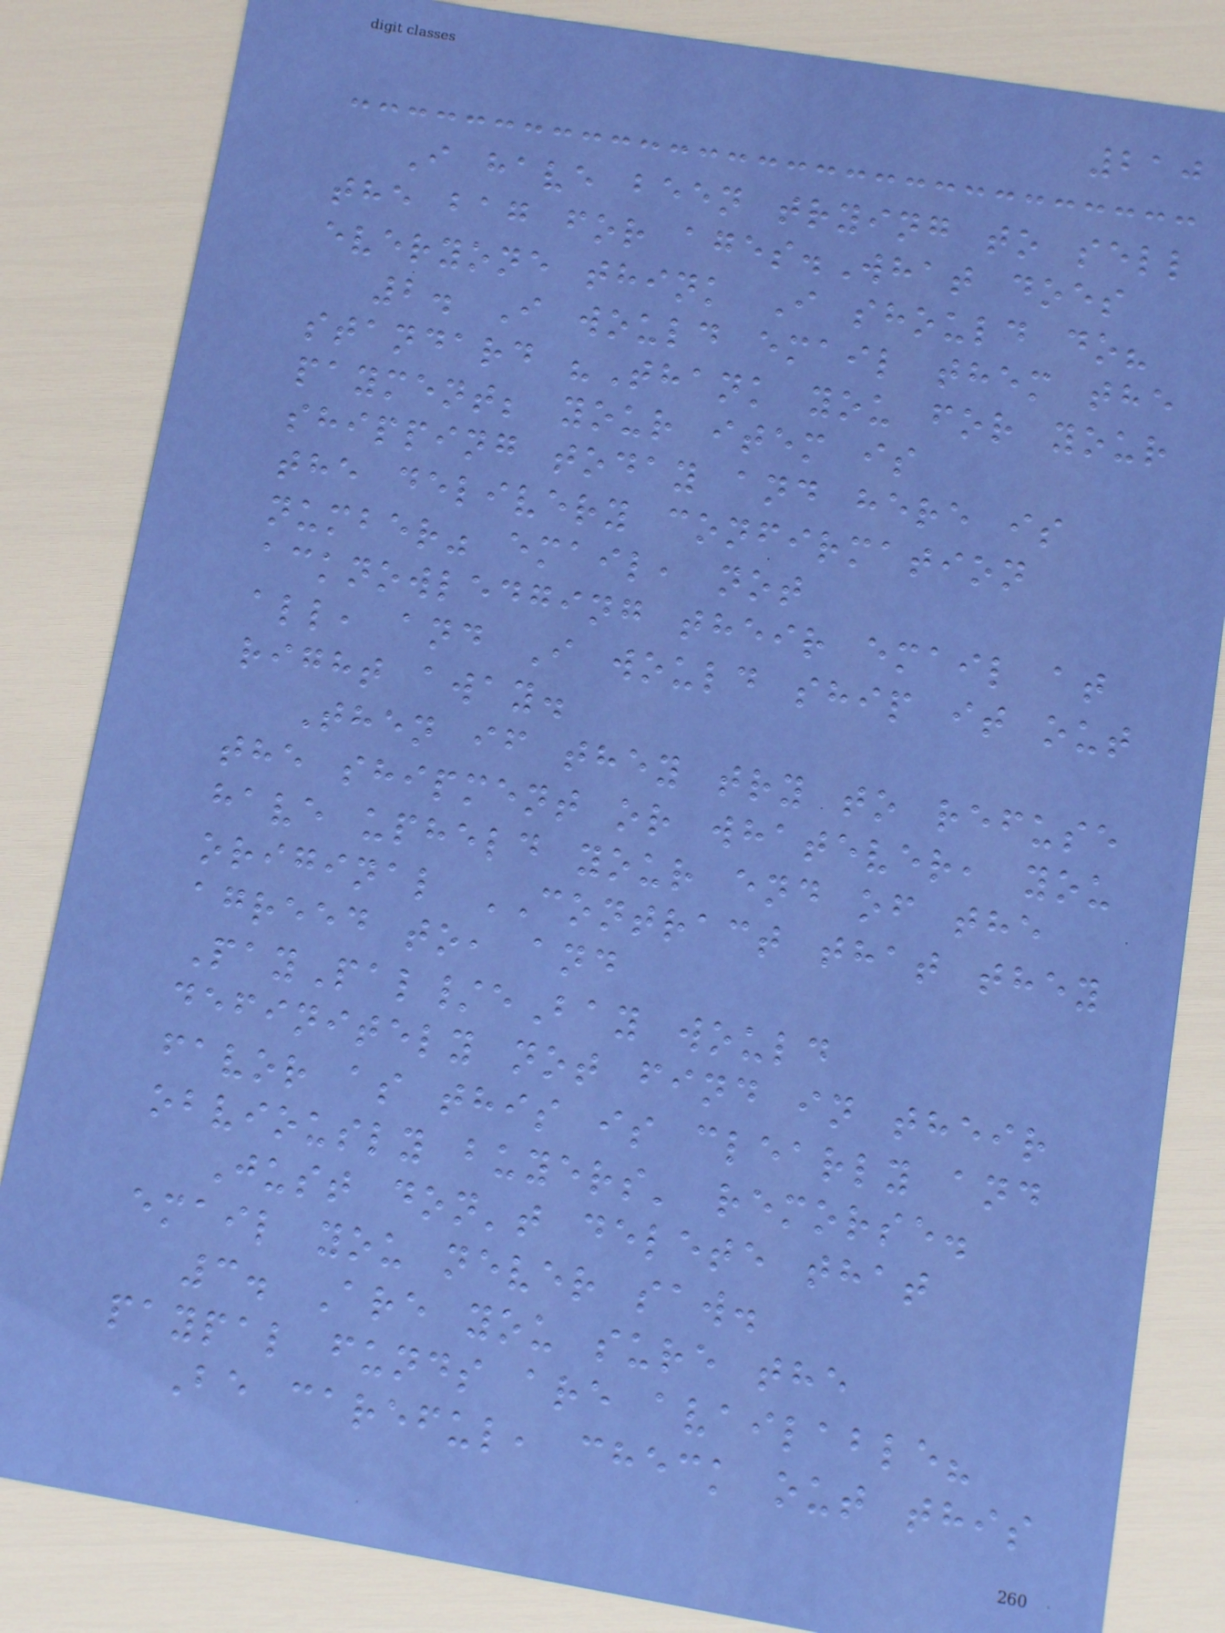210
I have been trying to sell
the bag for ages.What does
everyone think I should do?
2. I would email them the
standard "Thank you for your
payment; your item is
shipping today and here is
the delivery confirmation
number" email, not
acknowledging their email at
all, and I would ship it out
right away.
Then if they try to refuse
the shipment or whatever, you
have upheld your end of the
original CONTRACT that they
agreed to, and
PayPal/eBay would
definitely not find in their
favor as this is clearly and
obviously buyers' remorse.
Just don't delete that
email you never saw.
3. Are you sure the
paypal funds are available?
Be careful, check out this
